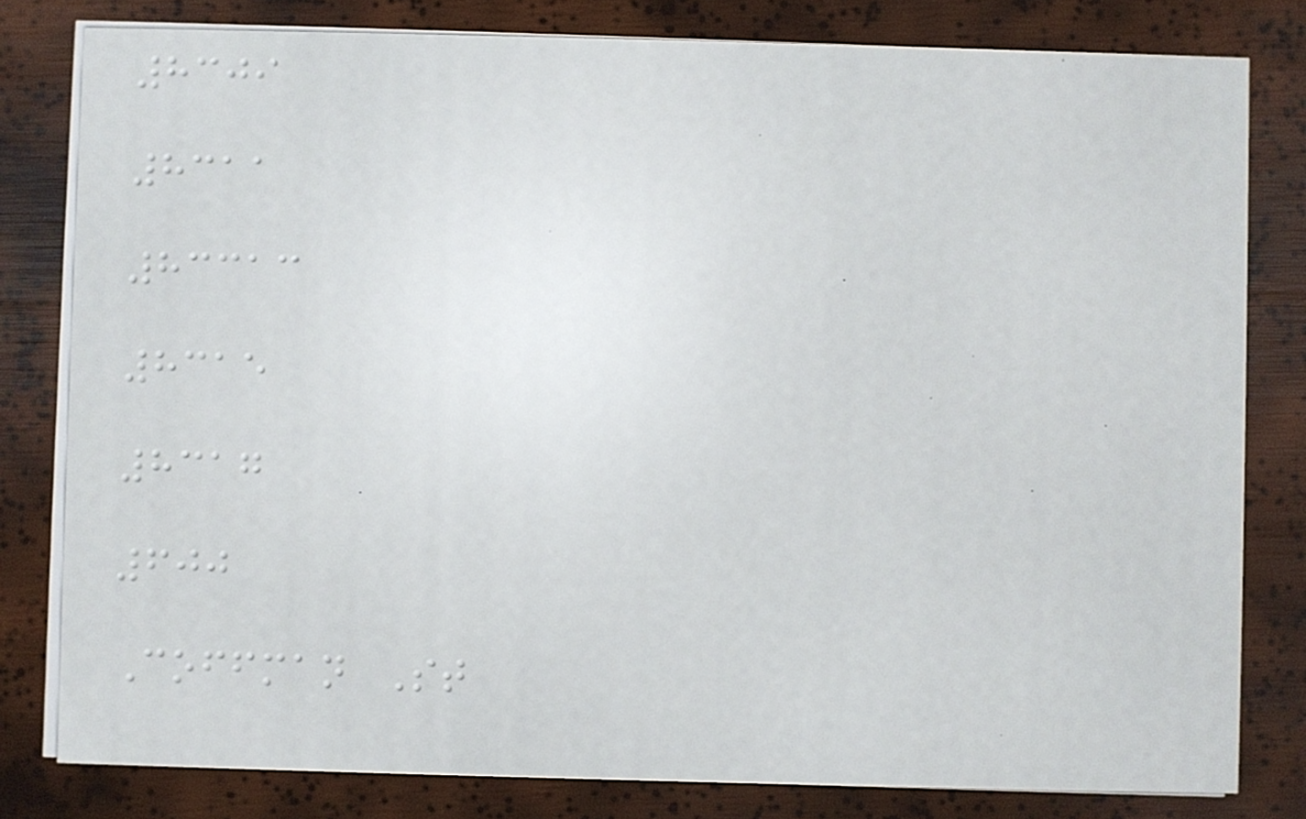8309
8311
83313
8315
8317
600
Coffman St
